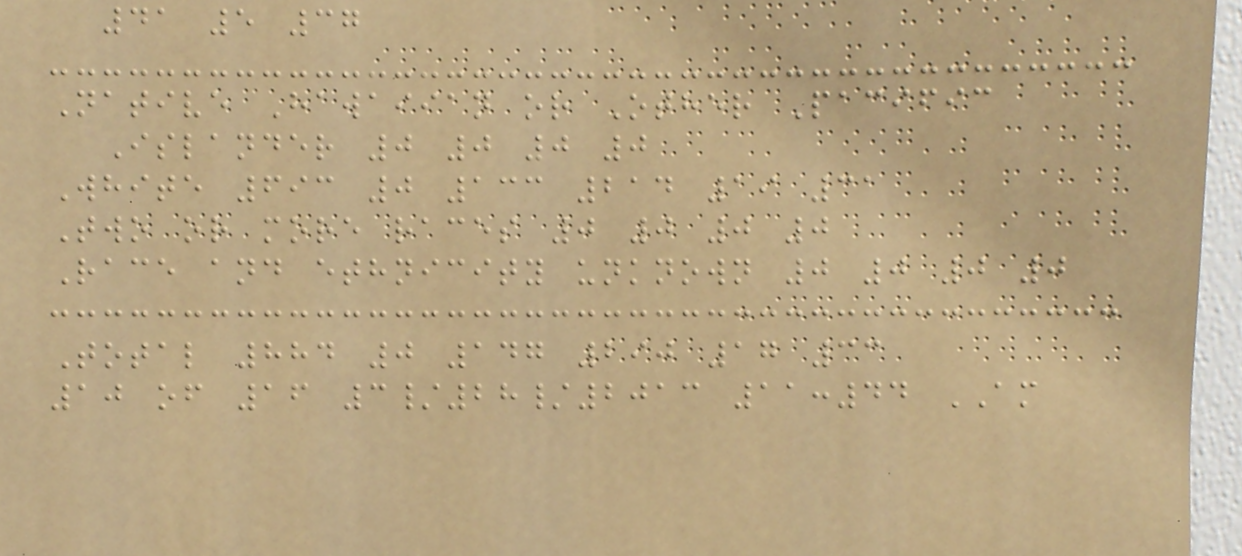41 5 37
Native Hawaiian or Other Pacific
Islander 0 0 0 0
White 693 0 133 214 19 31
Two or more races 0 0 0 0
Race and ethnicity unknown 0 0 0 0
Total 884 0 147 290 17 33
10 of 16 3/28/2013 11:44 AM
